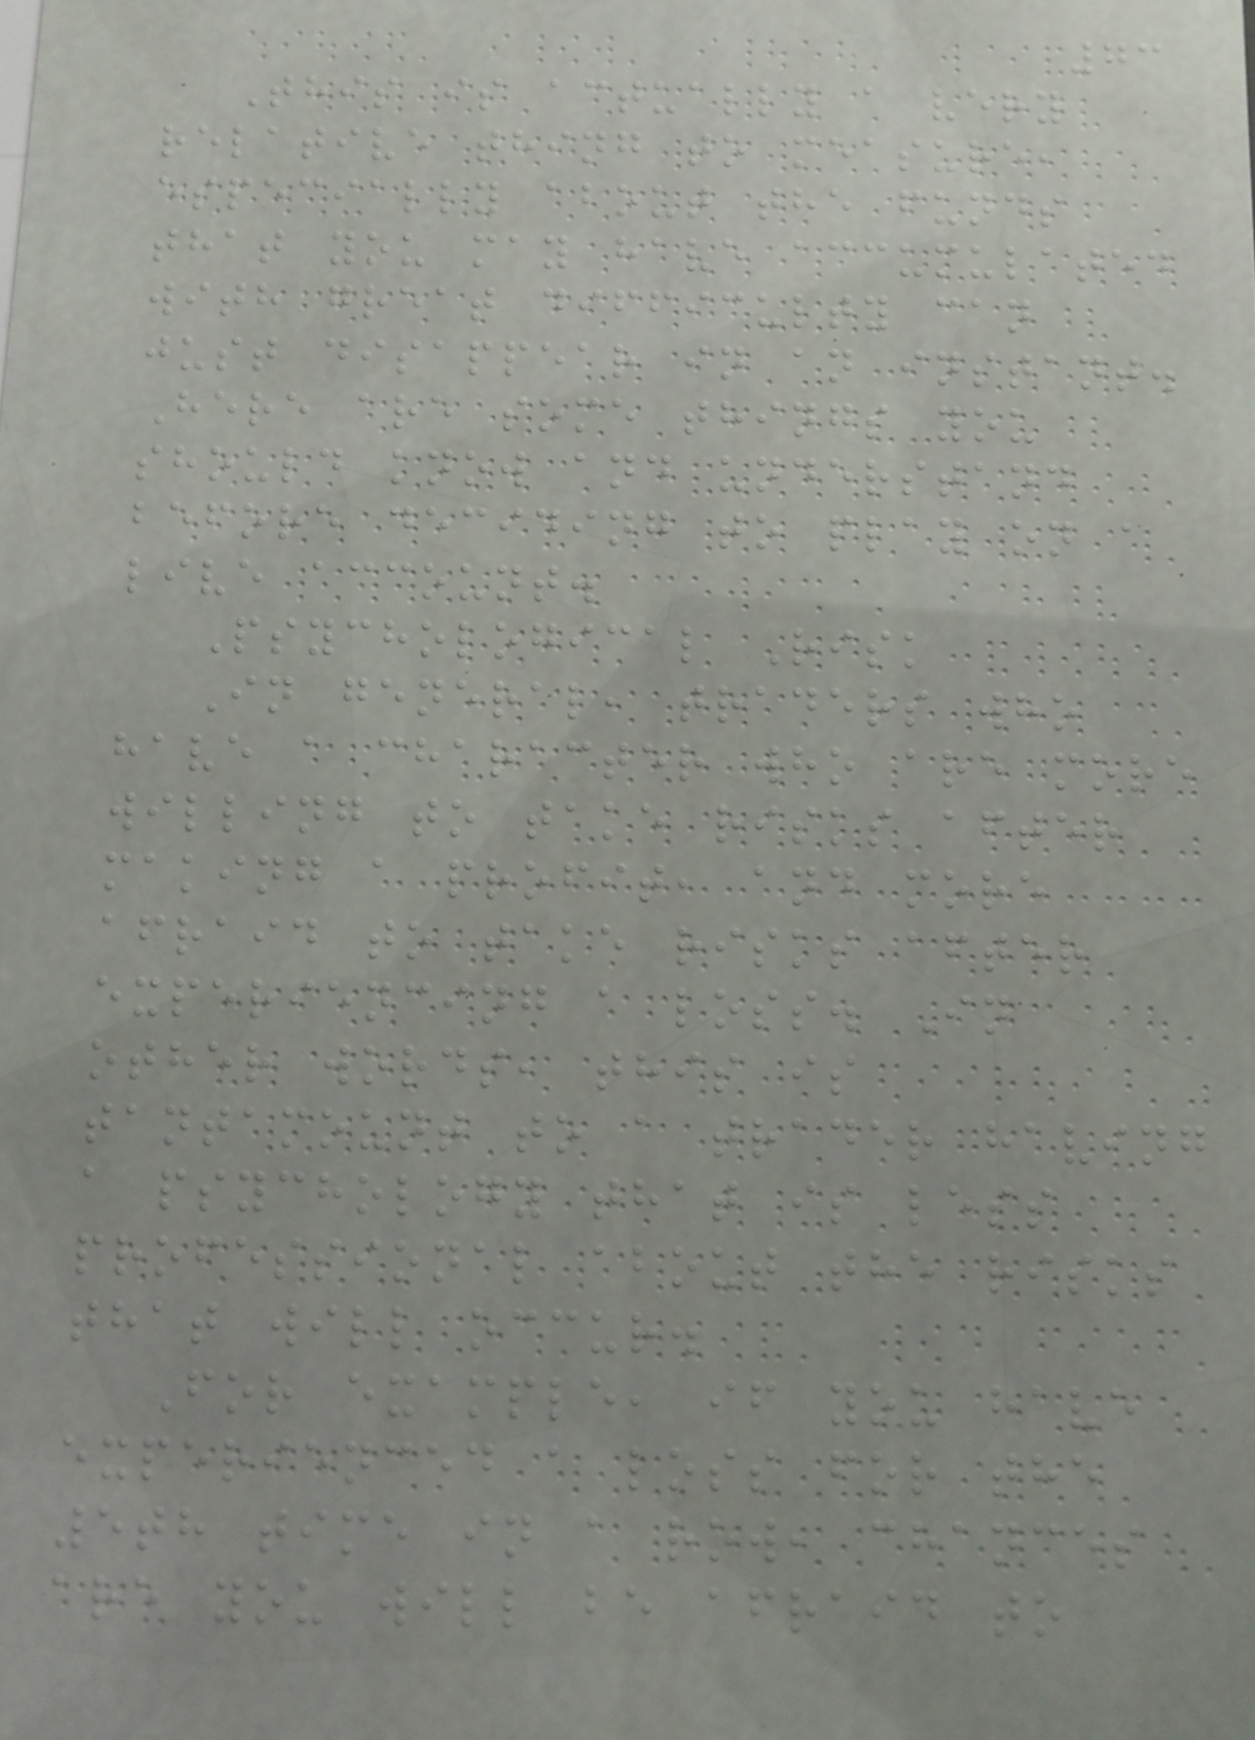73
This is actually a very
relative thing to measure,
especially about the funds
that you may have accumulated
with great difficulty can
just disappear in an instant.
Here are some things you
should know and understand
before deciding to play on a
live account.
Psychological Risk
In general, traders who
have a character who are more
willing to take risks after
making a profit, and more
afraid to take risks after
experiencing a loss. In
other words, this is
tantamount to a trader having
a psychology that is less
professional about the risks
that will occur.
For example, if you have
experienced a loss for the
5th time in a row, chances
are you will be afraid to
